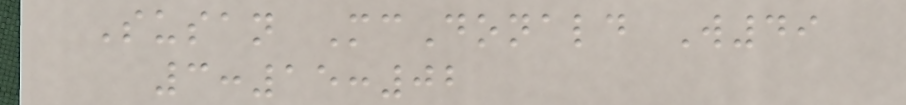Susan McDonald W49
3:15:02
